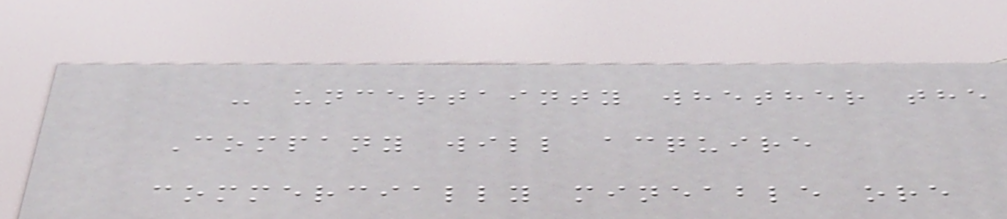- uncertainty whether the
Company will acquire
commercially mineable ore
